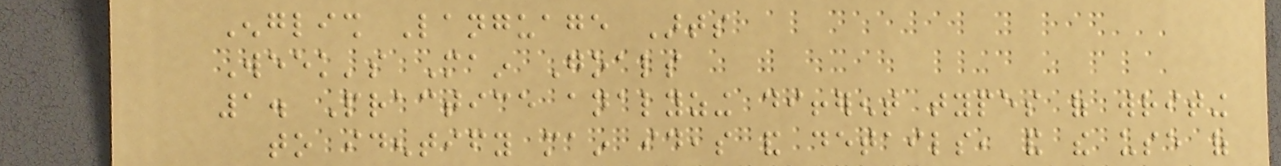English Language Arts
Week's Main Goals
1. Practice analyzing different types of writing
to identify main ideas and details, and the use of
